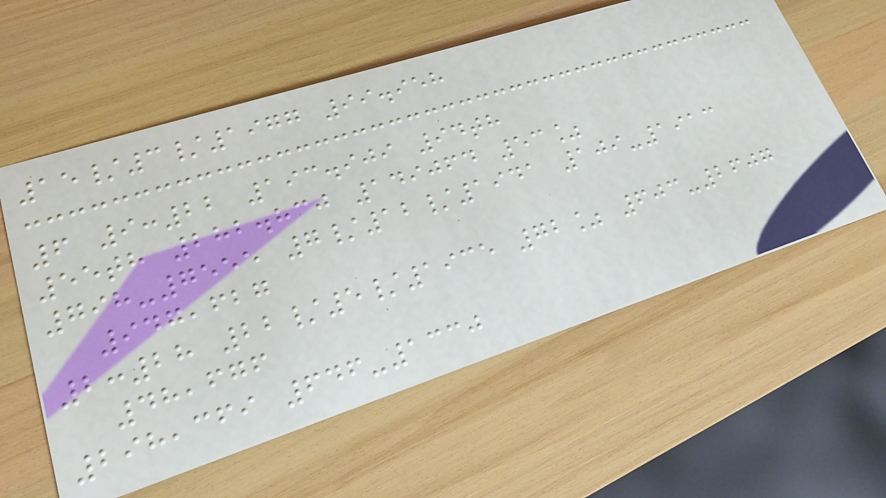15/3/1977 99.958
6 9:22 193.909 94th
55th 282.830 149064 53%
798-7555 7/12/1941 109-1913
947,627
2:28 22/5/1935 72% 603-2607
48,676
298,369 646-1330
